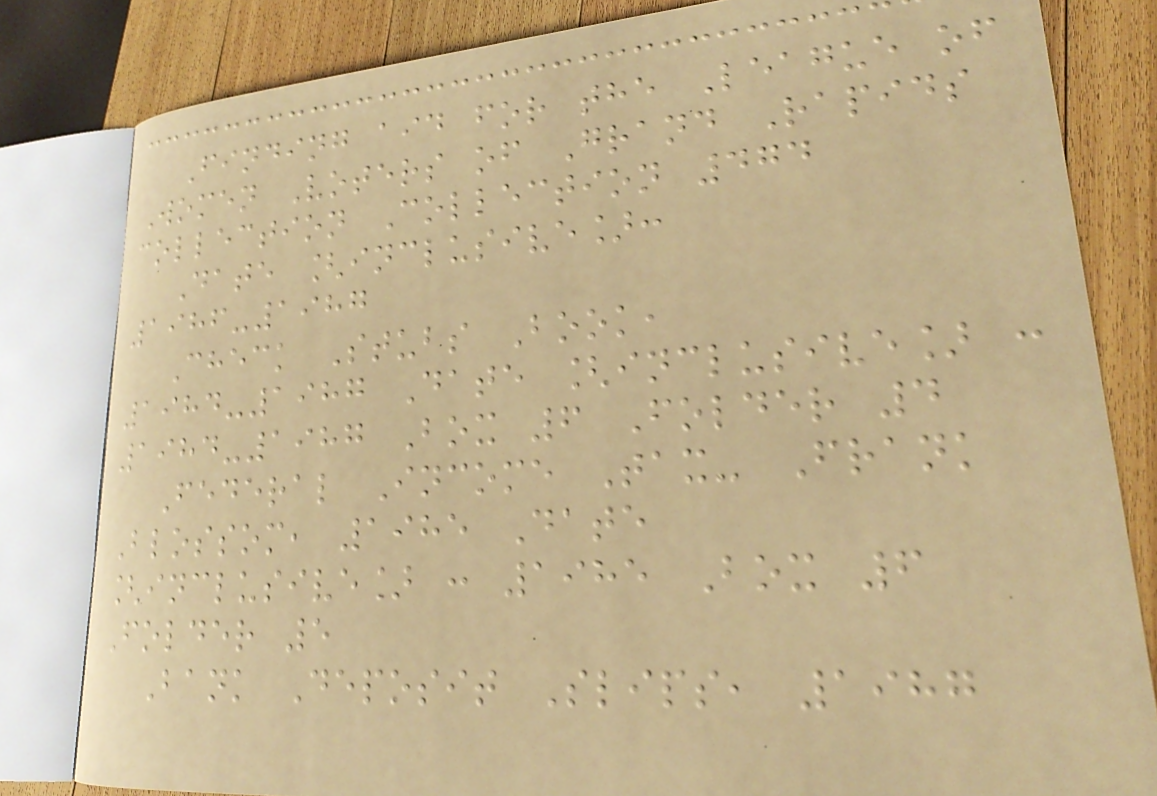Finding aid for the League of
Women Voters of Grand Rapids
collection Collection 474
Date [inclusive]:
1986-1987
Check Stubs Book,
1984-1987 Date [inclusive] :
1984-1987 Box 6 Folder 4
Federal Income Tax- Frank
Blossom, 1985 Date
[inclusive] : 1985 Box 6
Folder 5
Bank Deposit Slips, 1987
